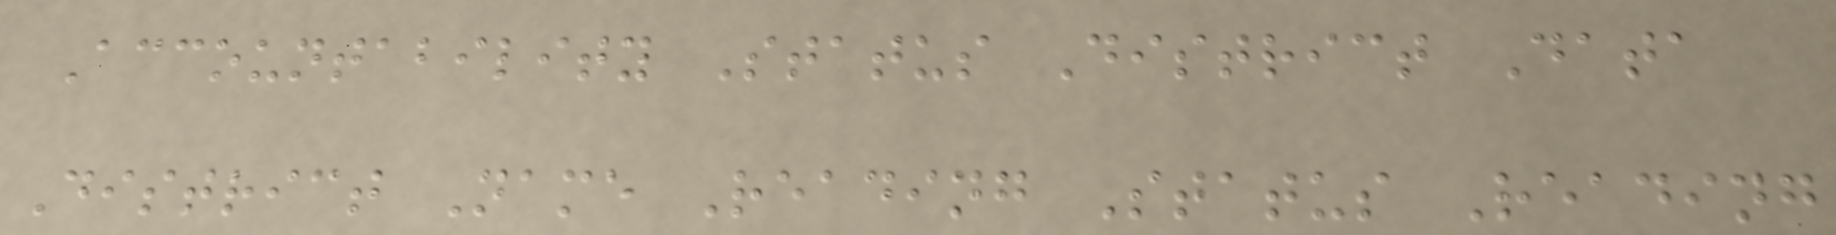Accountability Status District Data
District Name Reading Status Reading
